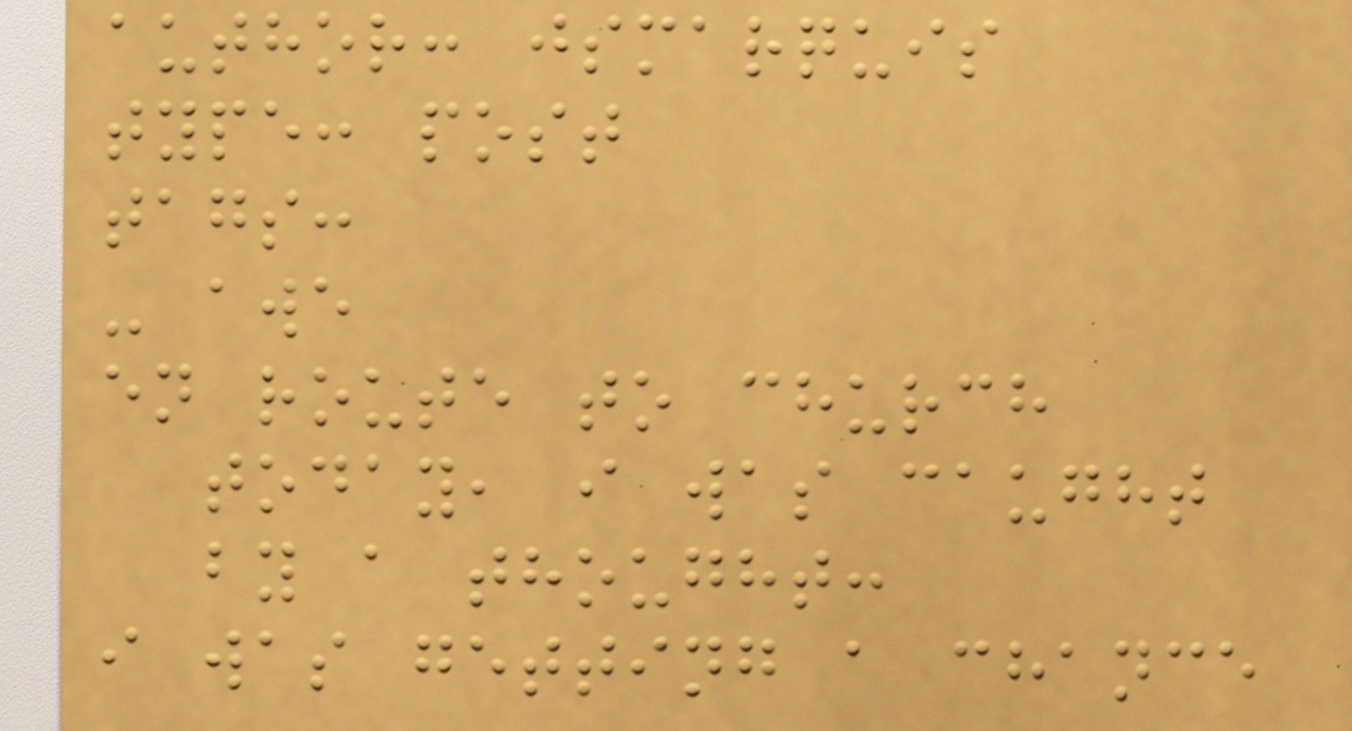author: jsmarquis
type: post
tags:
- awe
en route to church
today, i was caught
by a thought:
i was getting a chance
